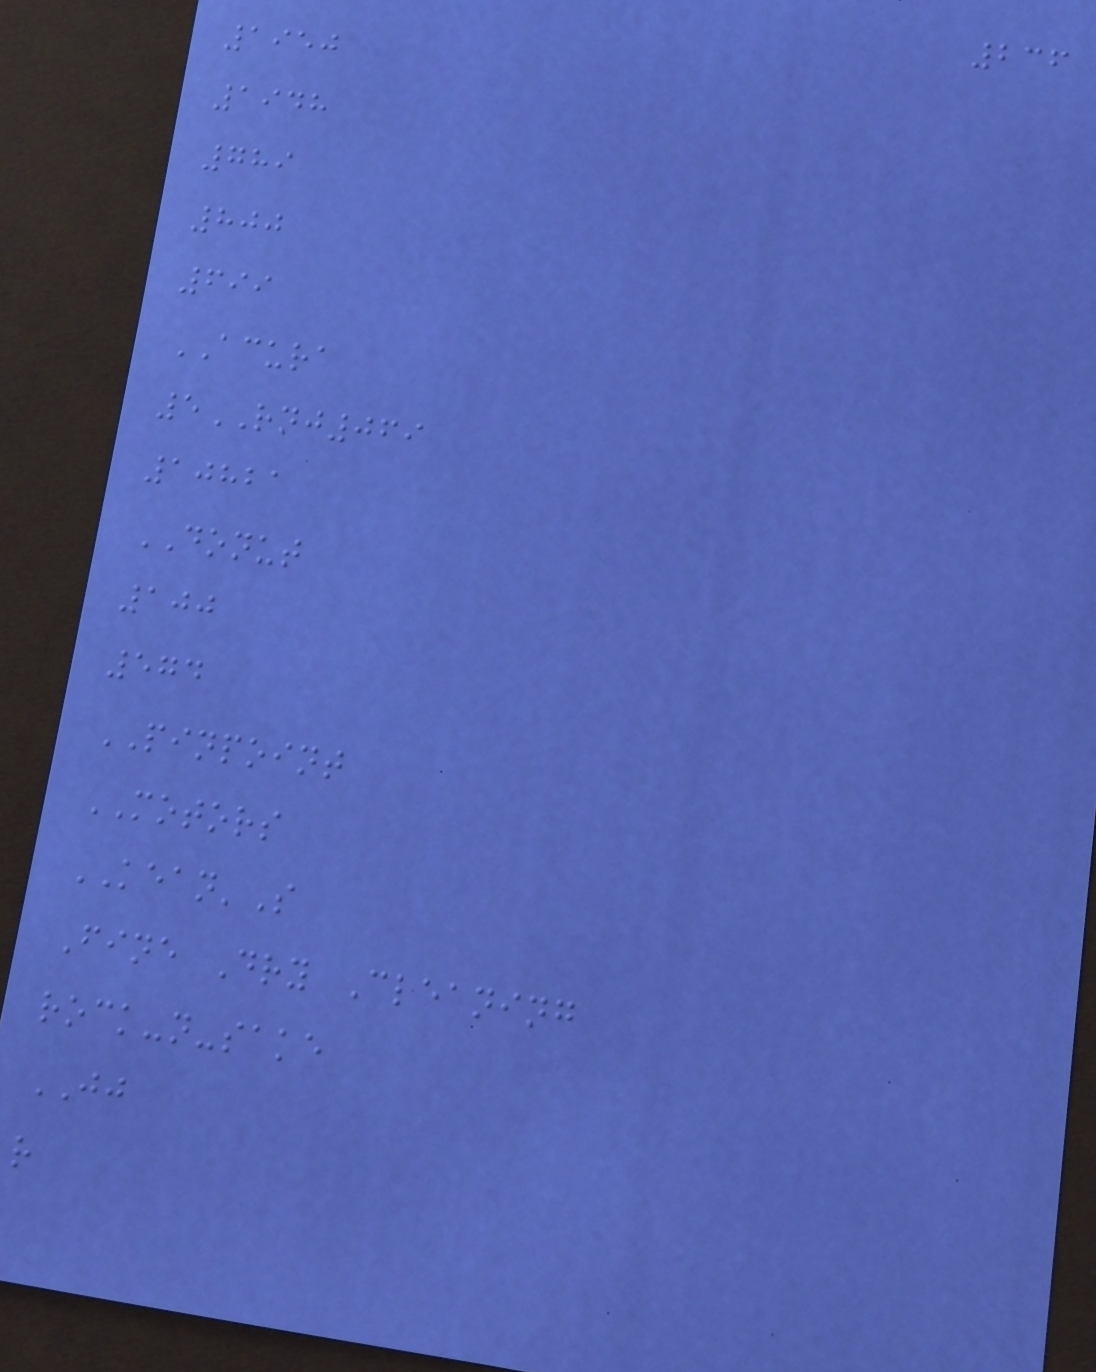236
1950
1948
789
800
699
ACURA
5RNJ069
10821
DONUT
100
574
PINPOINT
MOTORS
KEAN'S
Fine Dry Cleaning
rock-n-sake
JJ
r
